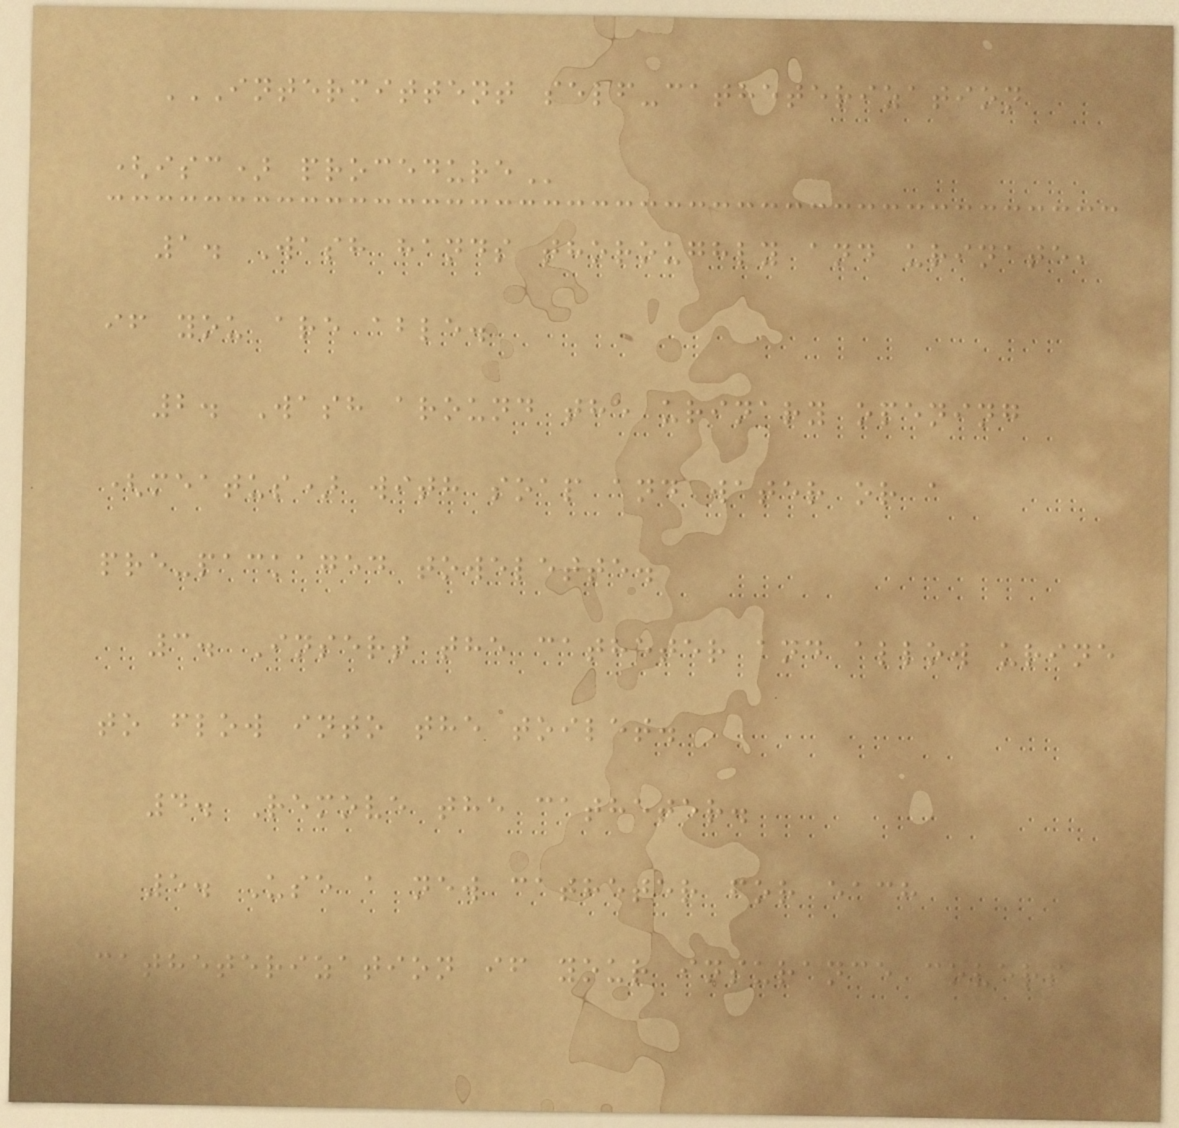INTERMITTENT SELF-CATHETERIZATION
(ISC) PROCEDURE
1. Wash hands thoroughly and urinate,
if you are able.
2. Wash around the urinary opening
(meatus) with soap and water or a
pre-packaged towelette.
3. Insert the catheter and allow urine
to flow into the toilet.
4. Remove the catheter.
5. Use a new catheter for each
catheterization if your insurance covers
